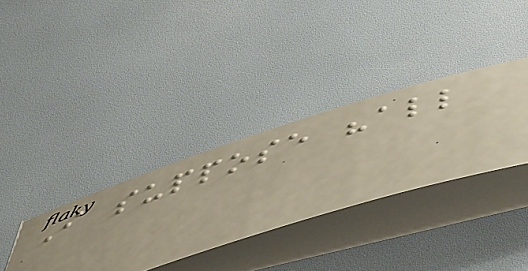I suppose "all
